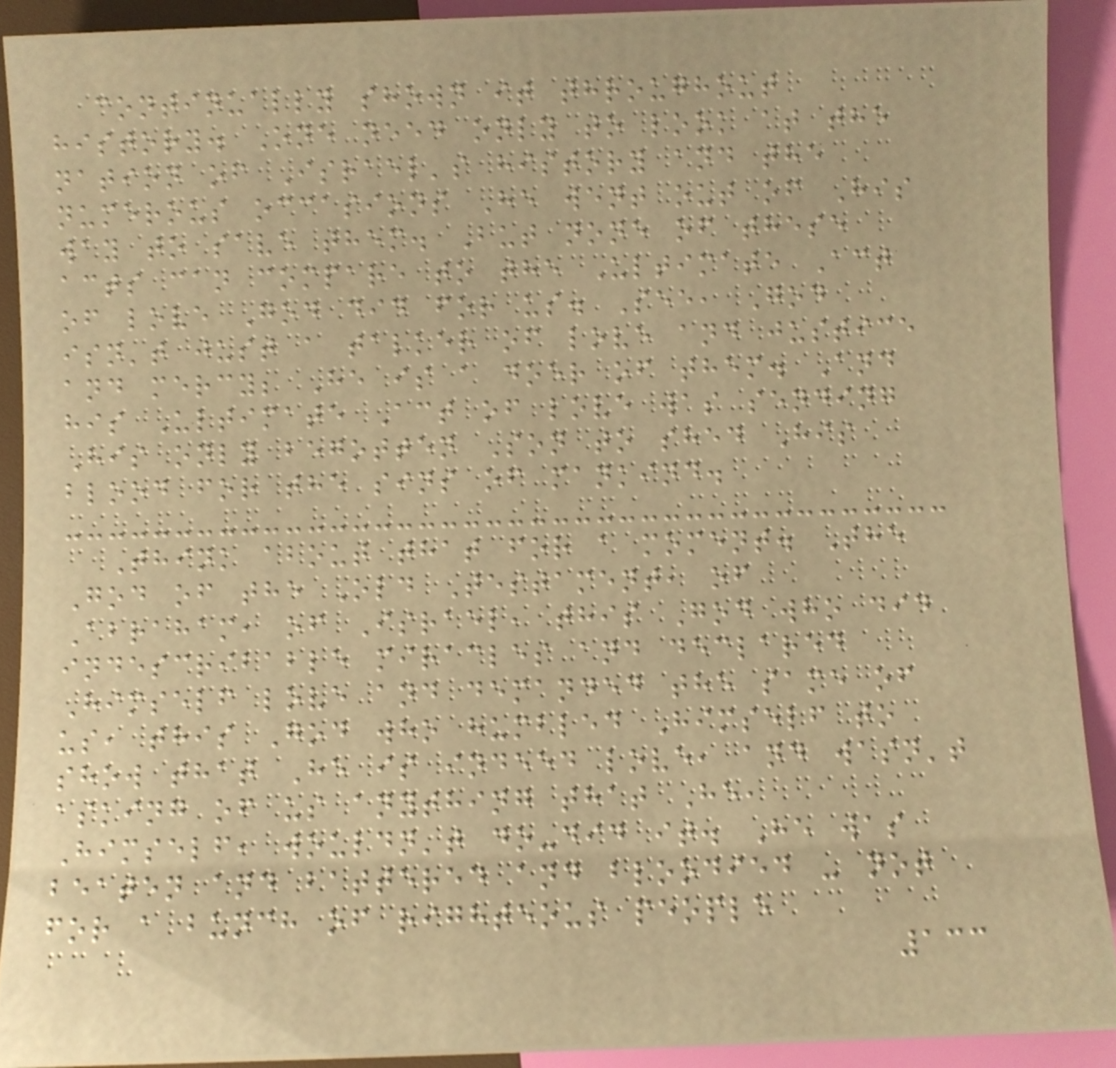continually shown it throughout
history. One need only to look at the
nation of Israel's history and the
numerous occasions He went out of His
way to save them. But none of these
acts can compare to the Ultimate Act
of love God did for us. See, God
isn't just a talker of love and justice
and mercy; He is a doer of them. And
his Ultimate Act of love was sending
His only begotten Son to shed His
blood for the sins of mankind.
Think about that for a moment. The
God of the Old Testament, of
Abraham, of Israel, this God who did
indescribable miracles and declared
Himself love and demanded the same of
us, this God who humbled Himself to
show that He is indeed love, and wasn't
asking of us anything that He,
Himself, wouldn't do-did it. He was
beaten and battered and bloodied - not
for a bunch of righteous people
133
